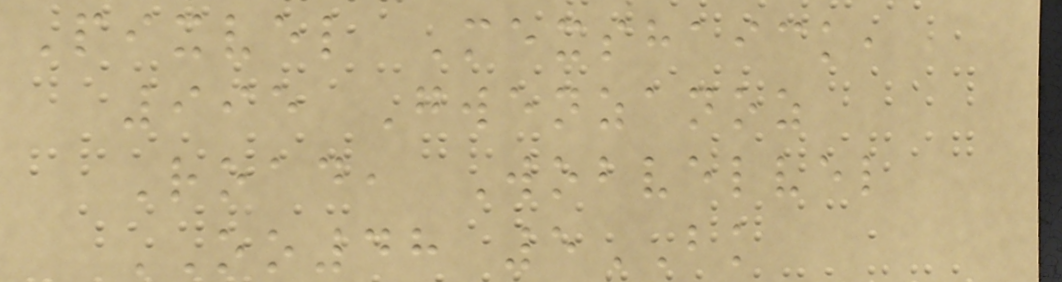Pixvel Mexshaick,
995 Gwenzanoz
Road, Wobvelvel
OO48 5BK
